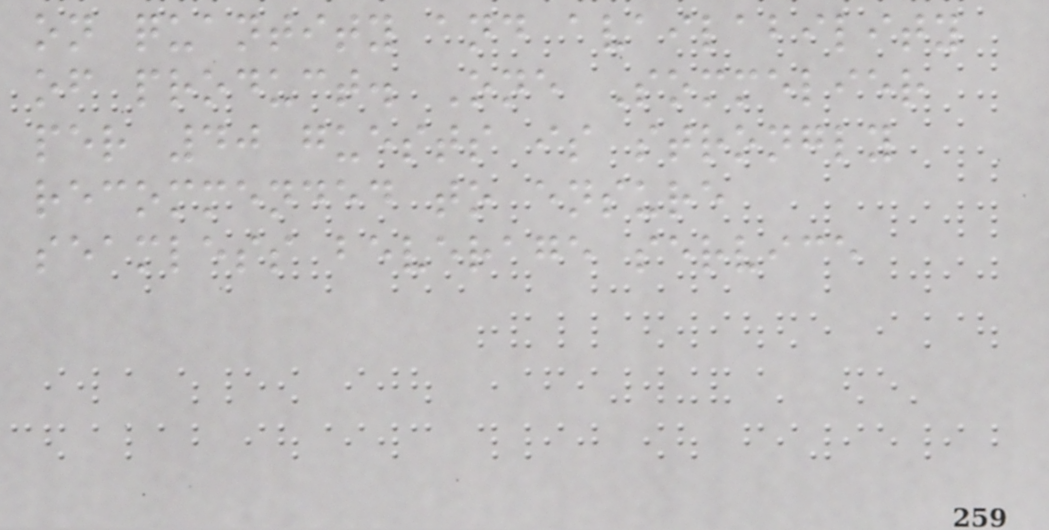on quantity and availability
of product. One Sommelier
per 40 guests is strongly
recommended to ensure
seamless beverage service
